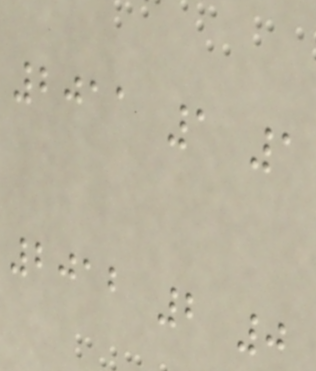2011 1 1
2012 2 0
